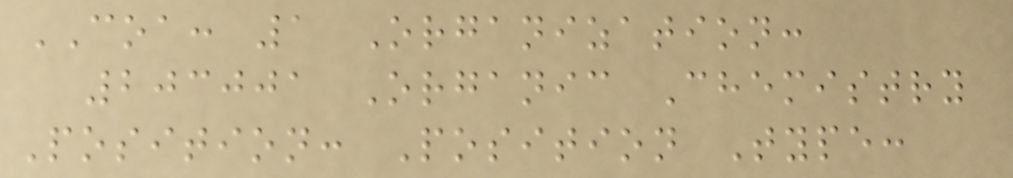COA: 1 Organization:
203001 Organic Chemistry
Position: Position Type:
